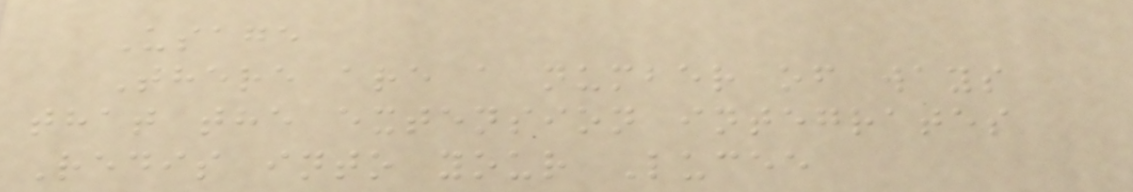Usage
There are a number of ways
that the extension integrates
Redis into your Lucee
